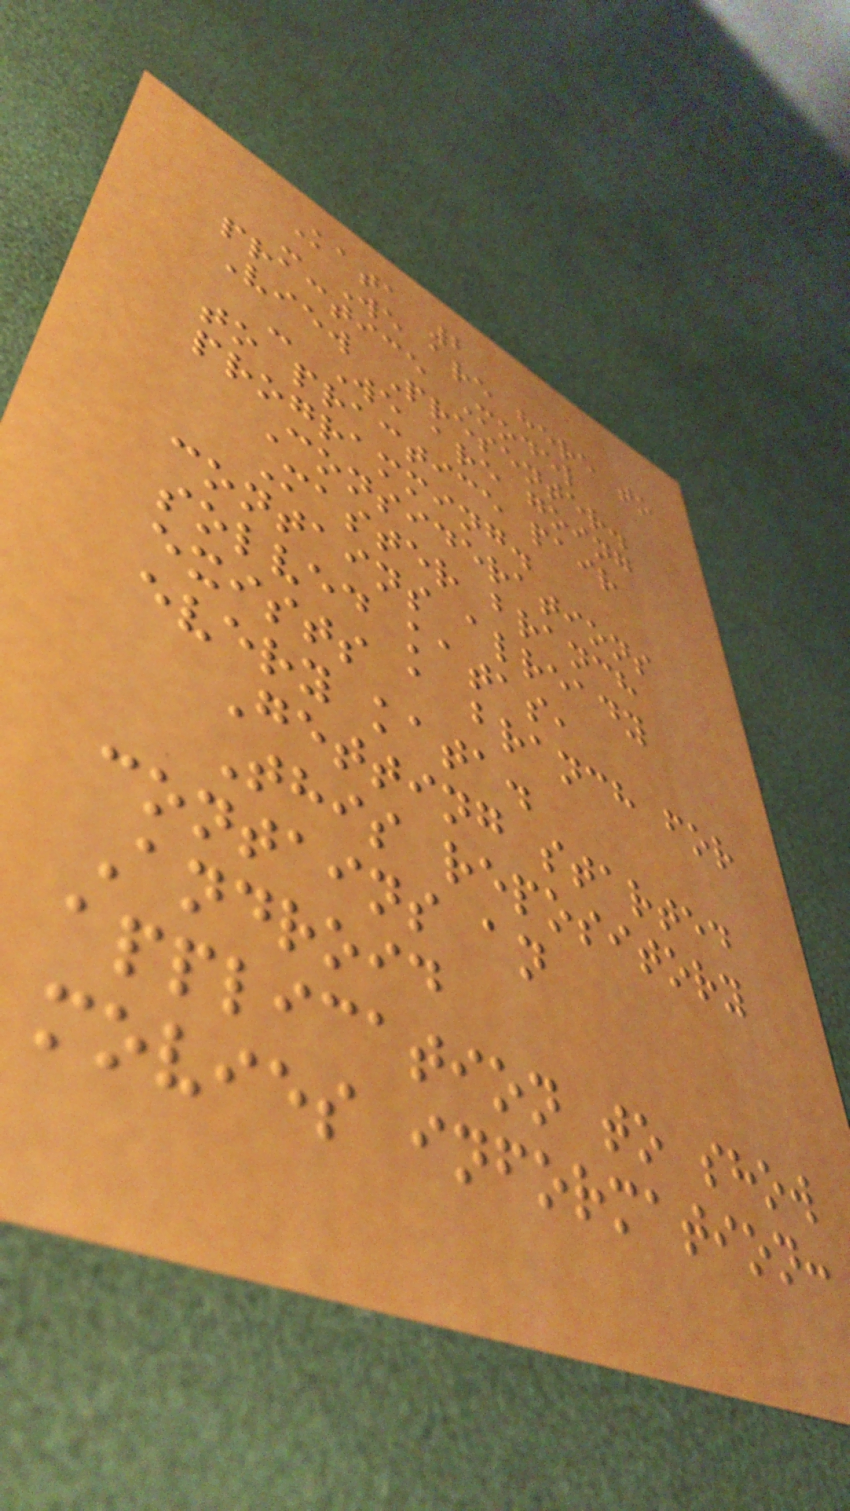Kata 2
- We are here to
practice Model
View Presenter.
- We are going
to practice pair
programming.
Considerations
Master branch
contains already
solved katas,
exists a branch for
every kata.
Getting started
This repository
contains an
Android
application to show
movies information:
